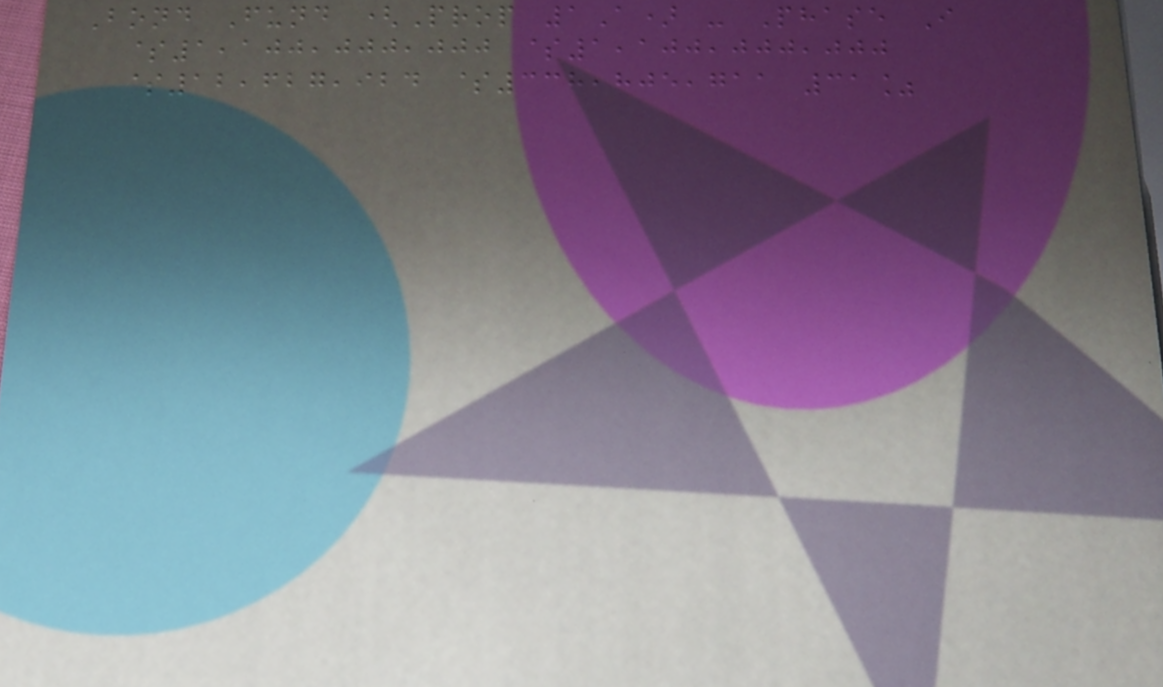Bond Fund (Prop 1A) - Phase I
$1,100,000,000 $1,100,000,000
$12,627,924 $338,805,711 31%
